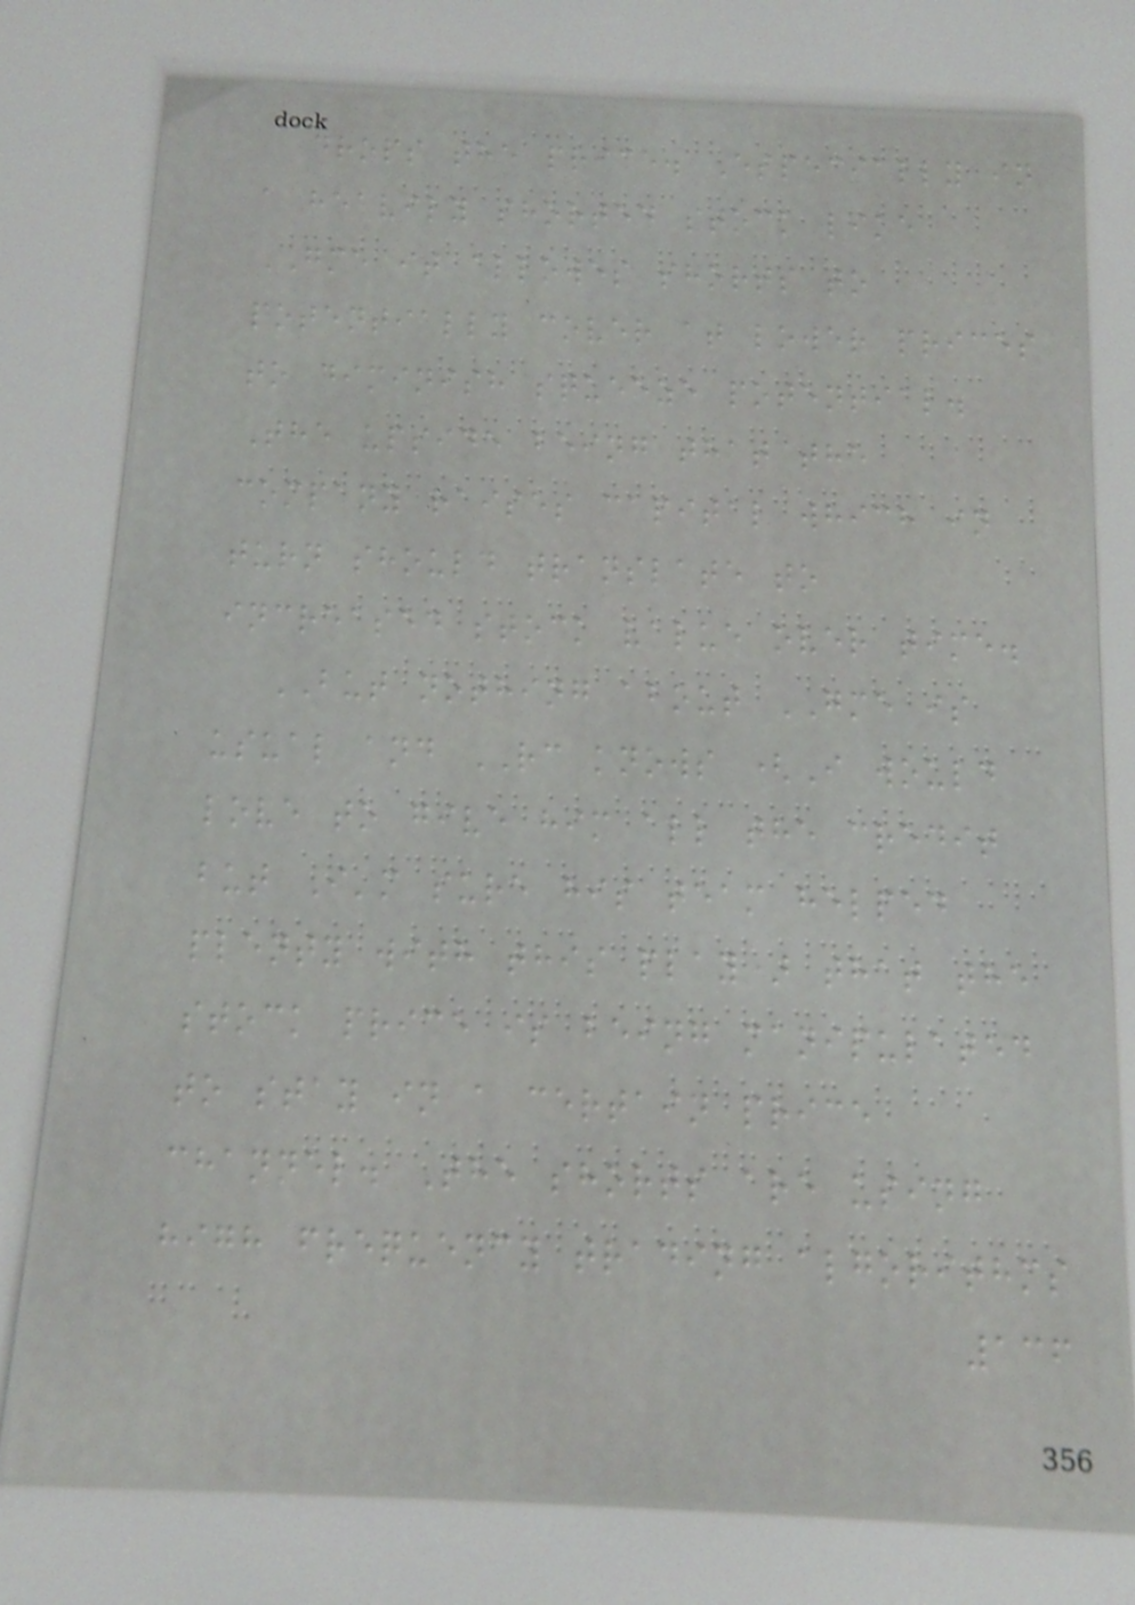drops the price. Especially in
a heavily shorted stock like
GME it allowes shorts to
potentially cover at lower prices
to diminish squeeze potential.
The upside being that the
company raises capital which in
turn should translate to
increased stock value over time.
BUT nothing about GME is
usual and RC knows (I would
love to give him all the credit
but I'm sure his team helped
plenty with this play) that the
stock price is being manipulated
to stay in a certain price
channel. The shorts are using
high frequency trading algorithms
136
